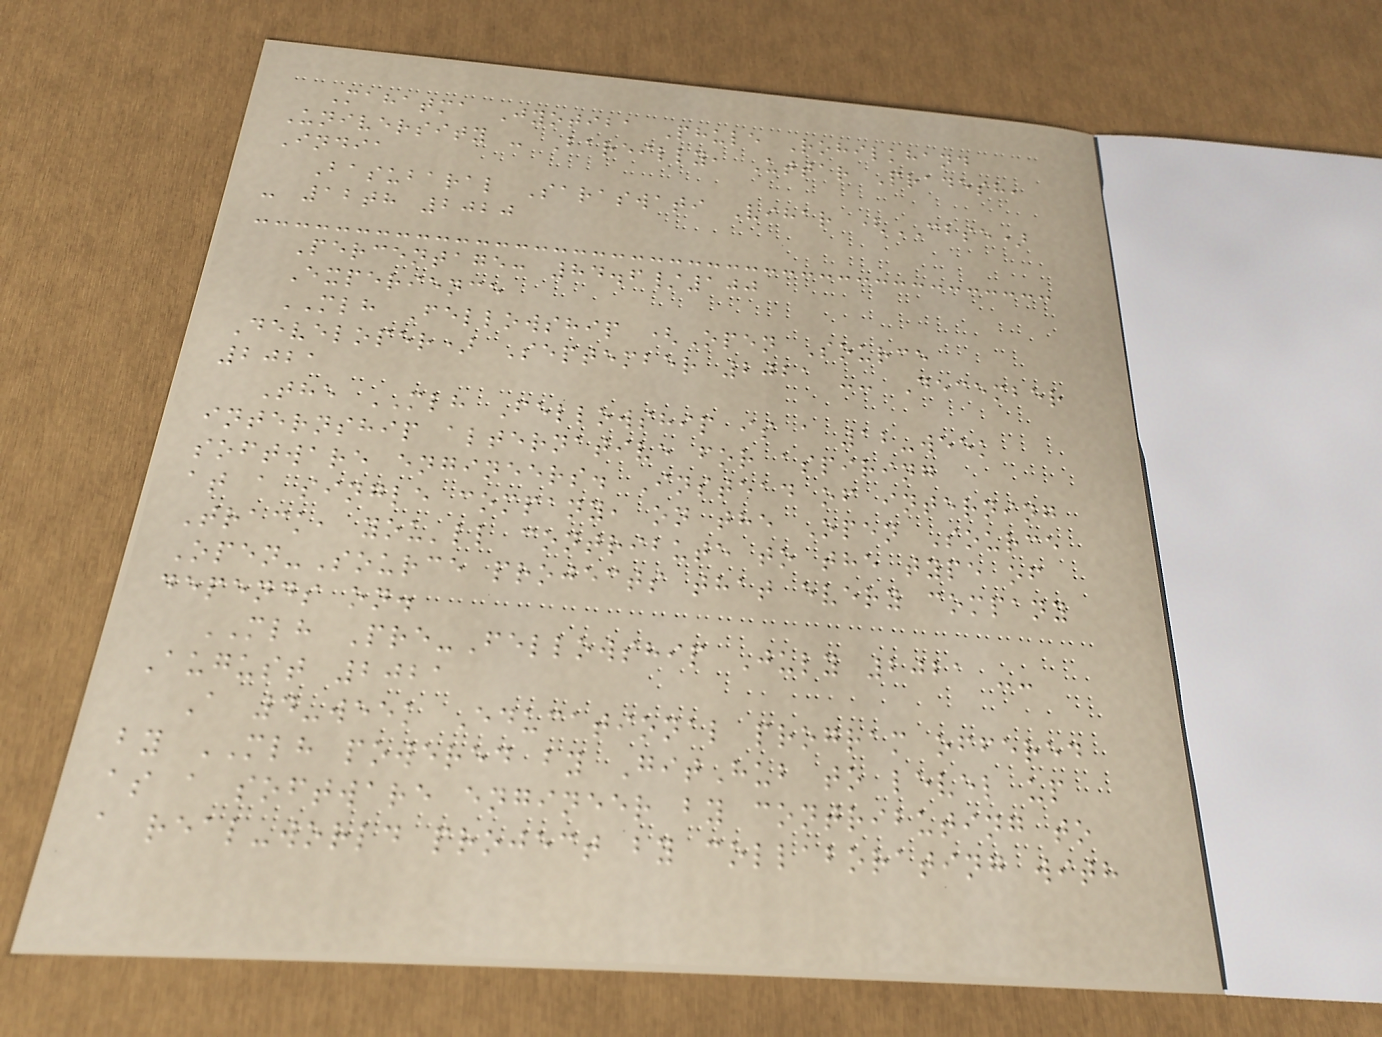Mahatma Jyotiba Phule Rohilkhand
University - Bareilly, Uttar Pradesh,
India
Basubaral Saraswati Vihar (CBSE)
- 12th 2020
Percentage: 84.6/100
Experience
MLH Fellowship (Open Source
Developer) September 2021 -- December
2021
The MLH Fellowship is a 12-week
internship alternative for aspiring
software engineers. Instead of interning
at a single company, on the Open Source
Track, you'll contribute to the type of
Open-Source projects that every company
depends on.
MLH Pre-Fellowship July 2021 --
August 2021
A 4-week Educational program offered
by MLH powered by GitHub to level up
as a software engineer by contributing to
a real-world project by collaborating with
